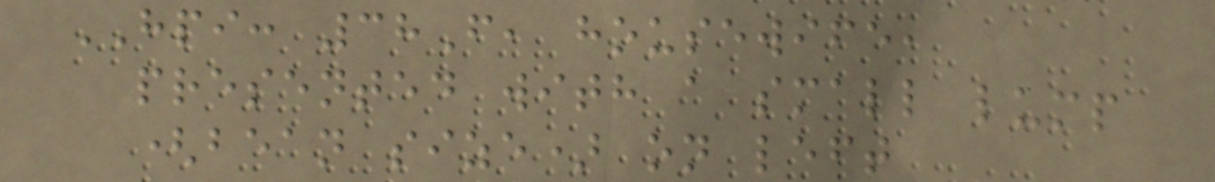HPI: 38F, housewife,
presented with a small lump
(bean size) on left
